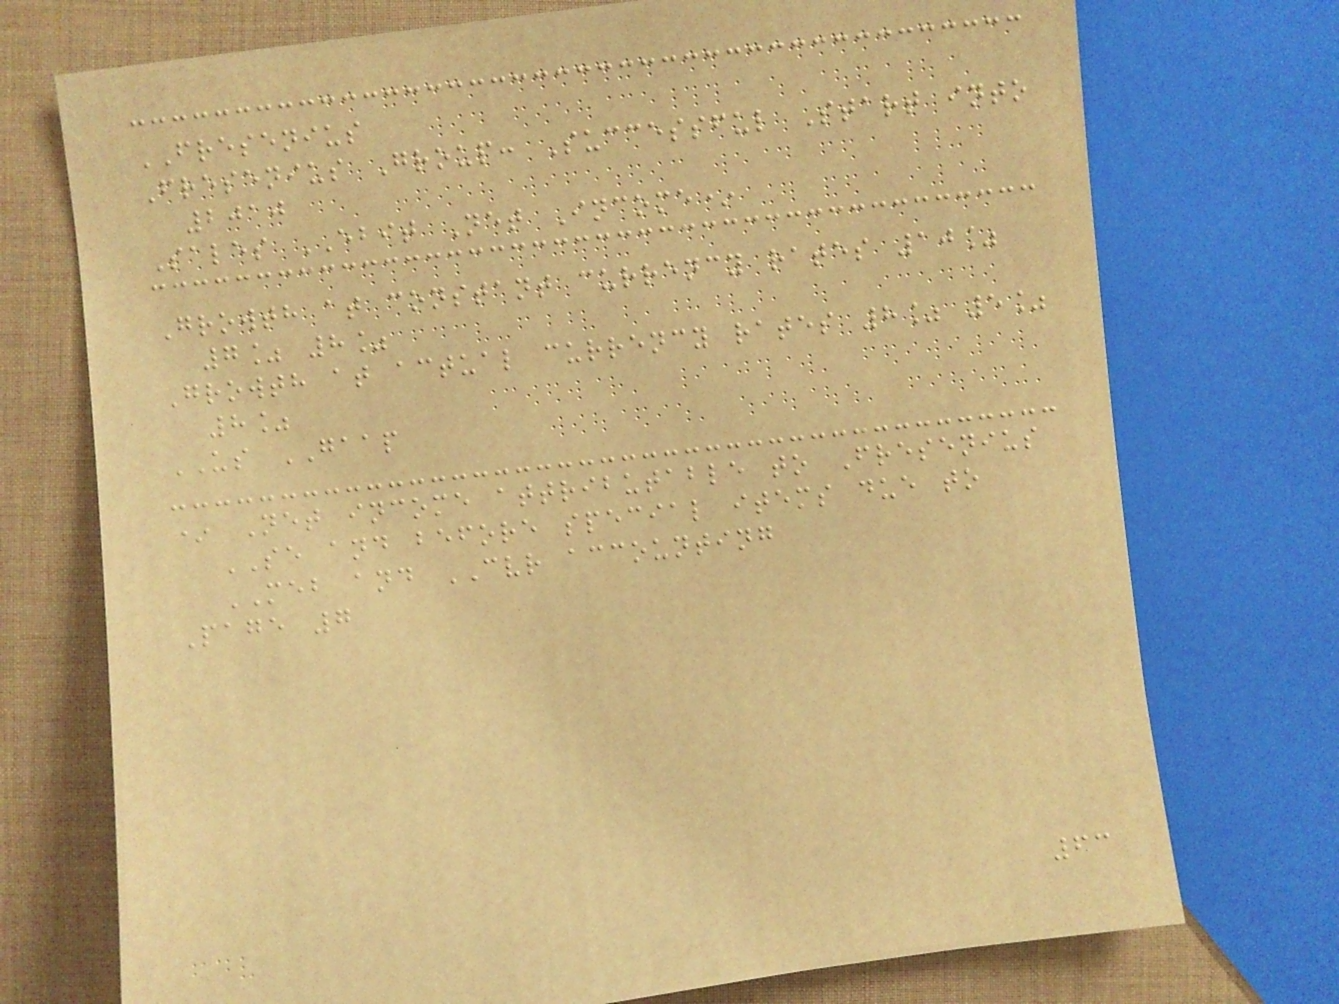FRESENIUS
Fresenius Group: Successful Start into
2010
Sales EBIT Net Income*
Growth at constant currency rates 10%
7% 8%
Growth at actual currency rates 8% 5%
8%
US GAAP
* Net income attributable to Fresenius
SE and before special items due to
MEB and CVR accounting
Page 7
63
